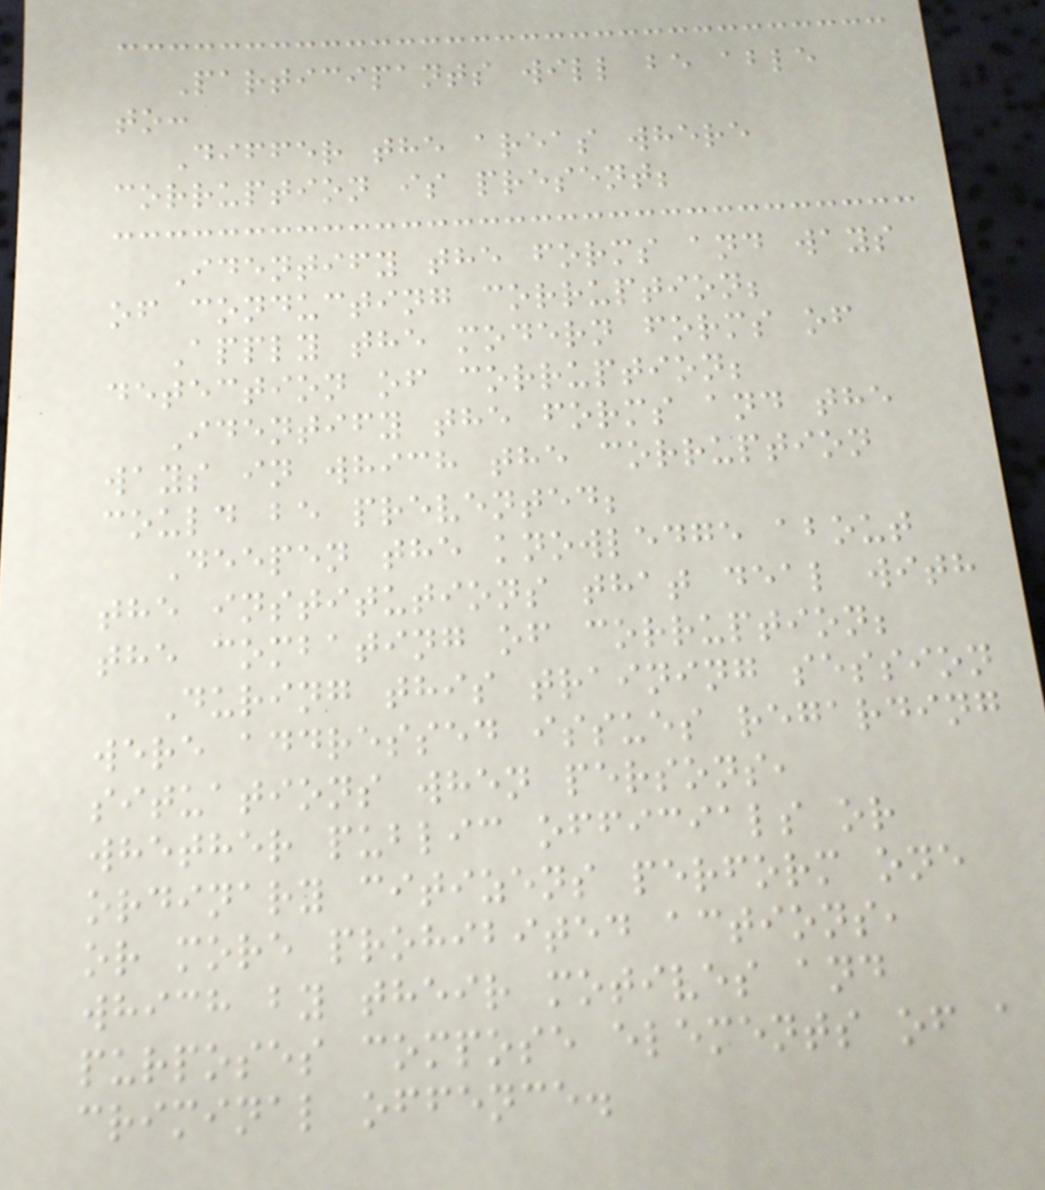Participants will be able
to:
Differ the areas where
corruption is present;
Identify the forms and ways
of conducting corruption;
Apply the modern forms of
detection of corruption;
Identify the forms and the
ways in which the corruption
could be prevented;
Deepen the knowledge about
the institutions that deal with
the combating of corruption;
During this training session
were addressed issues regarding
situations when persons,
whether public officials or
ordinary citizens perform one
or more prohibited actions,
which by their motives and
purposes compose elements of a
criminal offence.
